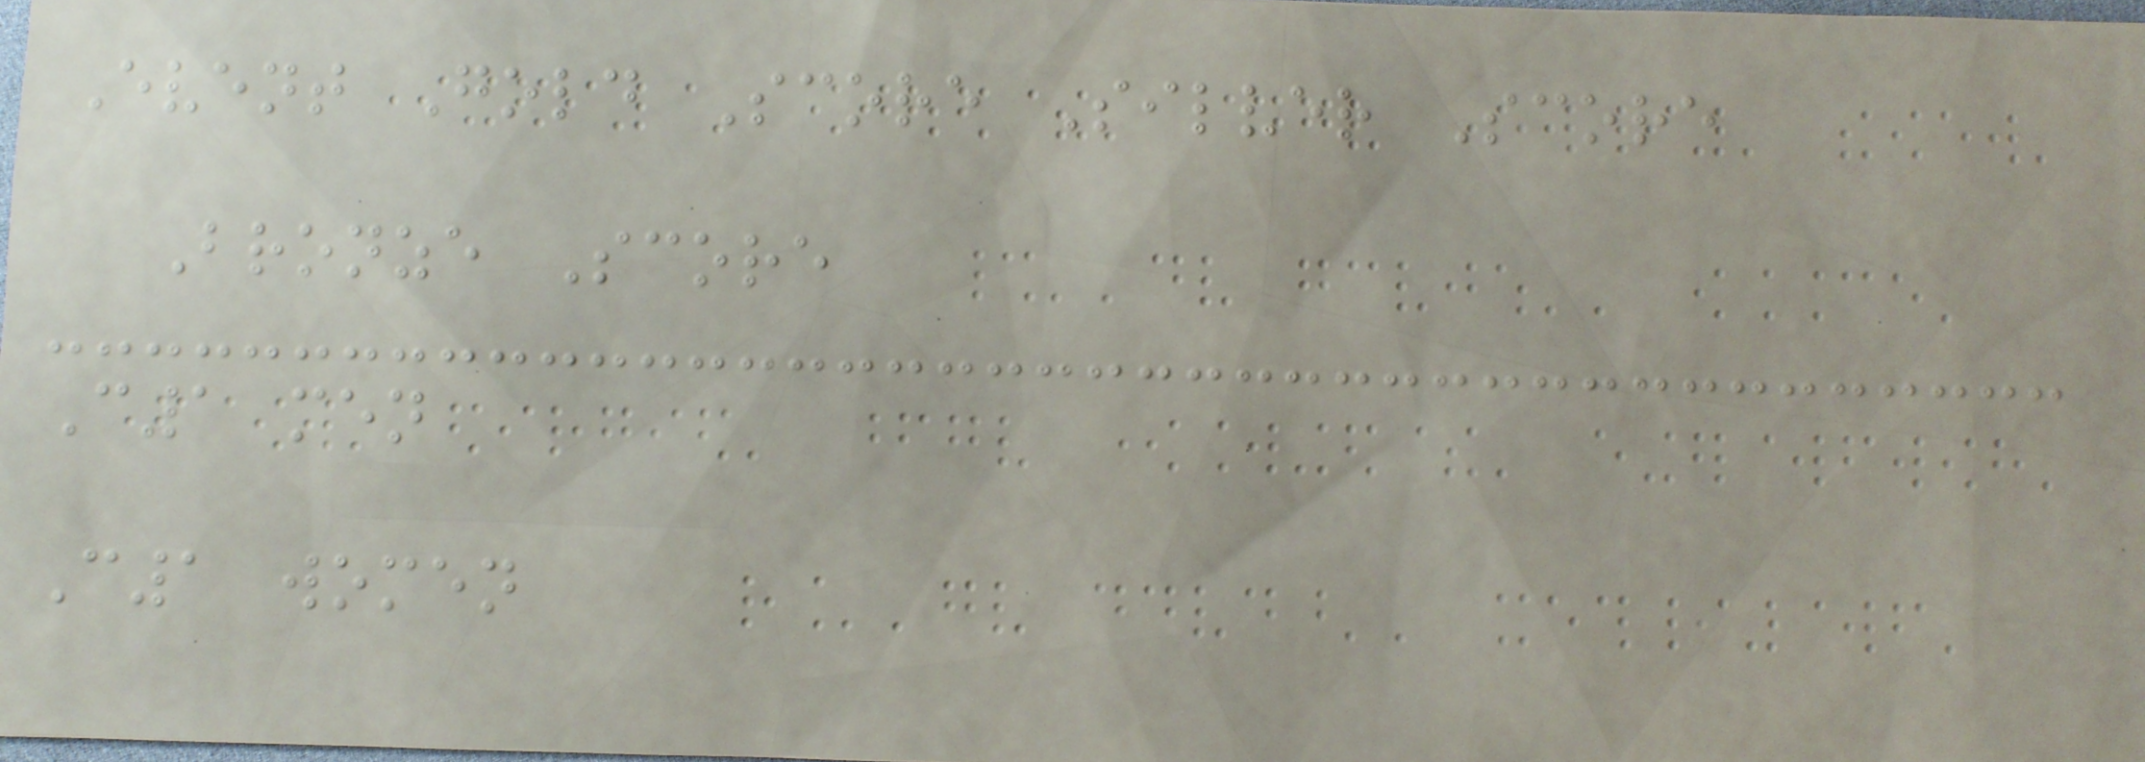Event Gold Score Silver Score
Bronze Score
C1 men
C1 women
